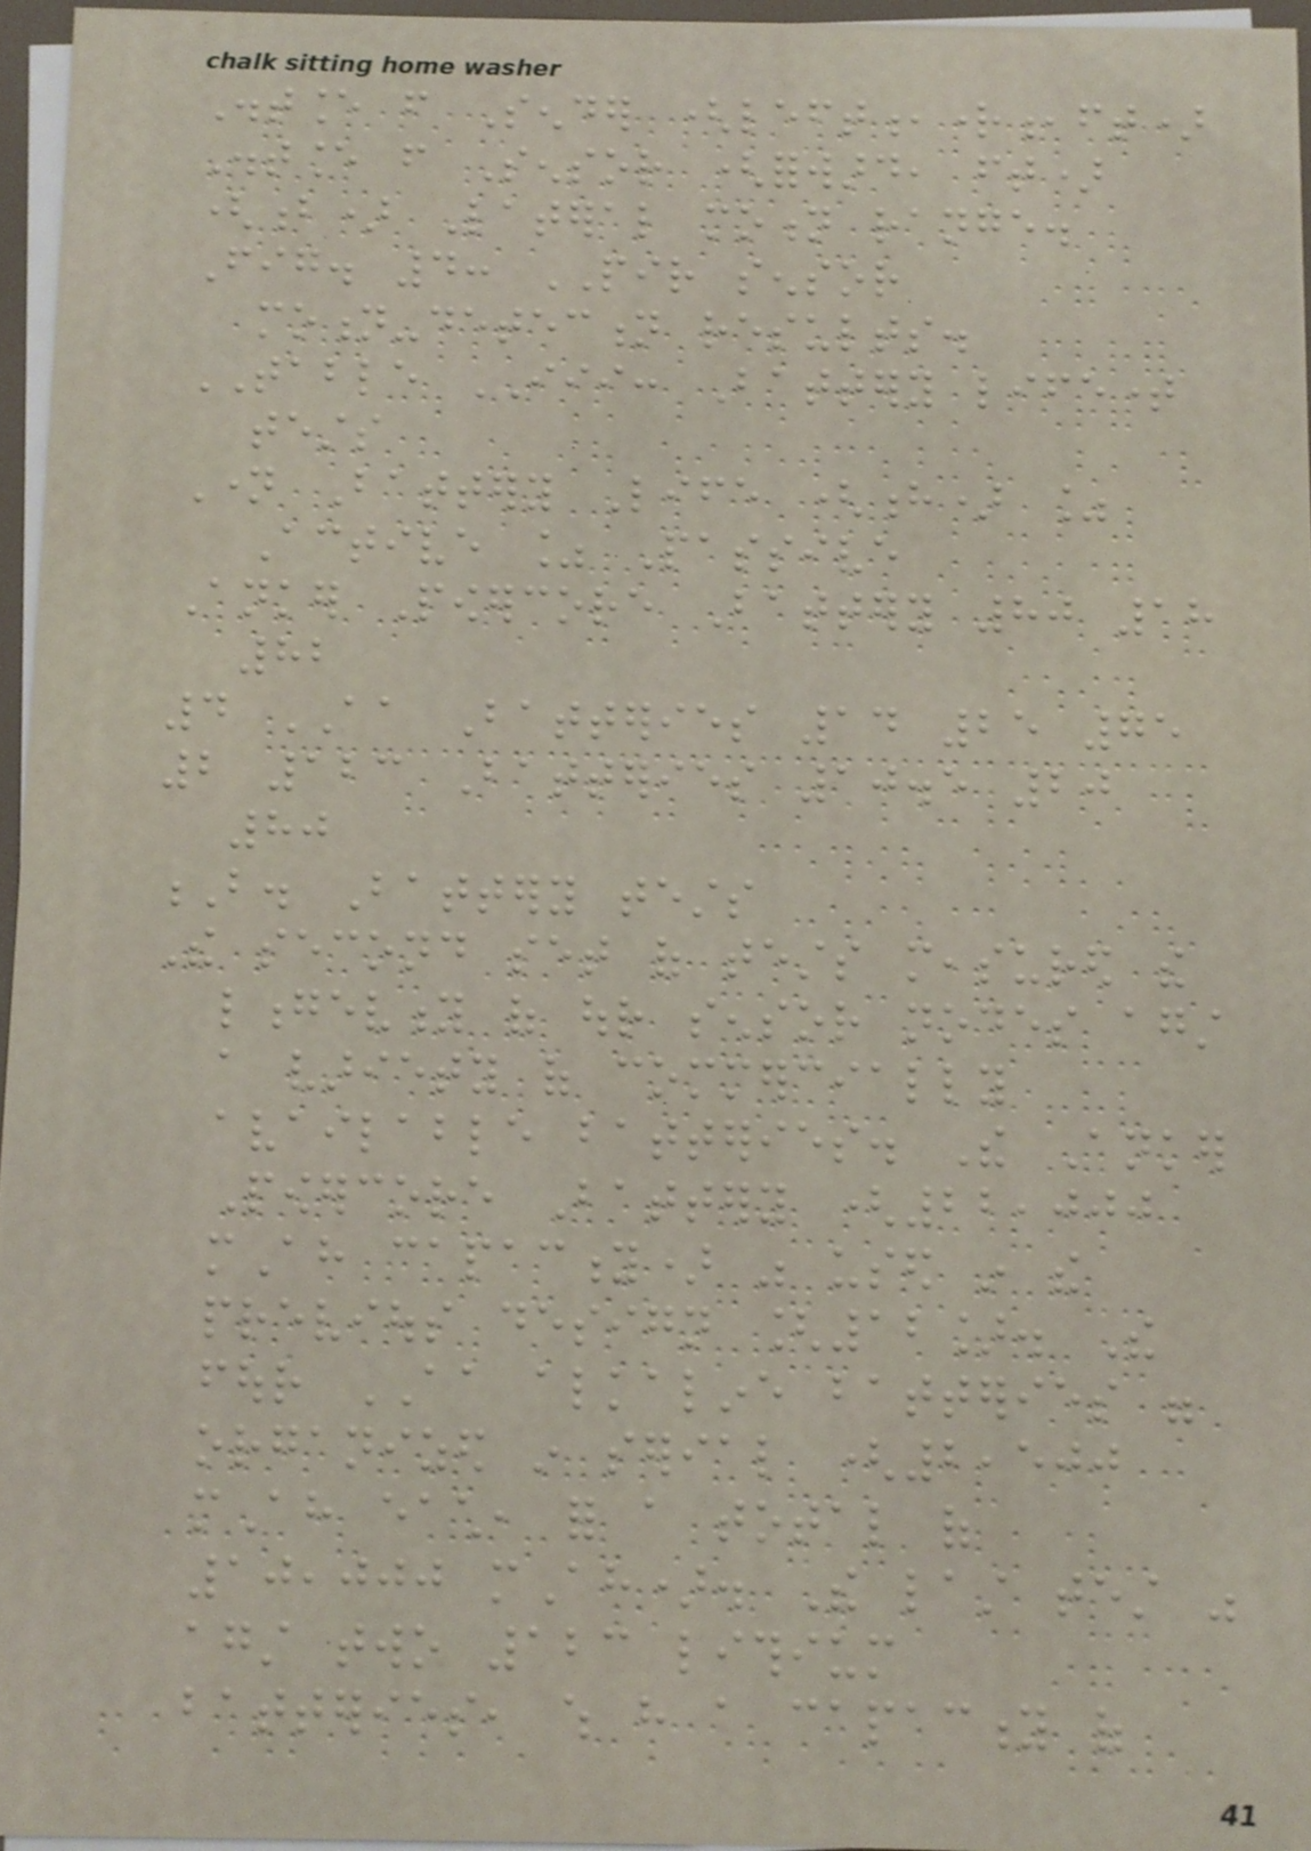Distance from Sender (left,right,ft)
Distance from Sensor (forward, ft)
(b) Lateral motion range.
Fig. 4: PIR sensor
motion-detection results.
TABLE III: Battery lifetime
tests
Name Battery Life (h) %
Active % Passive
Anker Powercore Battery 80 18
82
4 AA Batteries 14 25 75
2 123 Batteries 10.5 20
80
B. Battery tests
The second set of tests measured the
longevity of our sensor nodes against
a variety of commercially
available batteries. The Anker
Powercore Battery (22,000
mAh capacity) was used in the
previous design [12]. The
four AA alkaline batteries were
organized in serial (2,500
mAh each, for a total of
10,000 mAh). The last test was
against two 123 lithium
batteries, which have a capacity of
